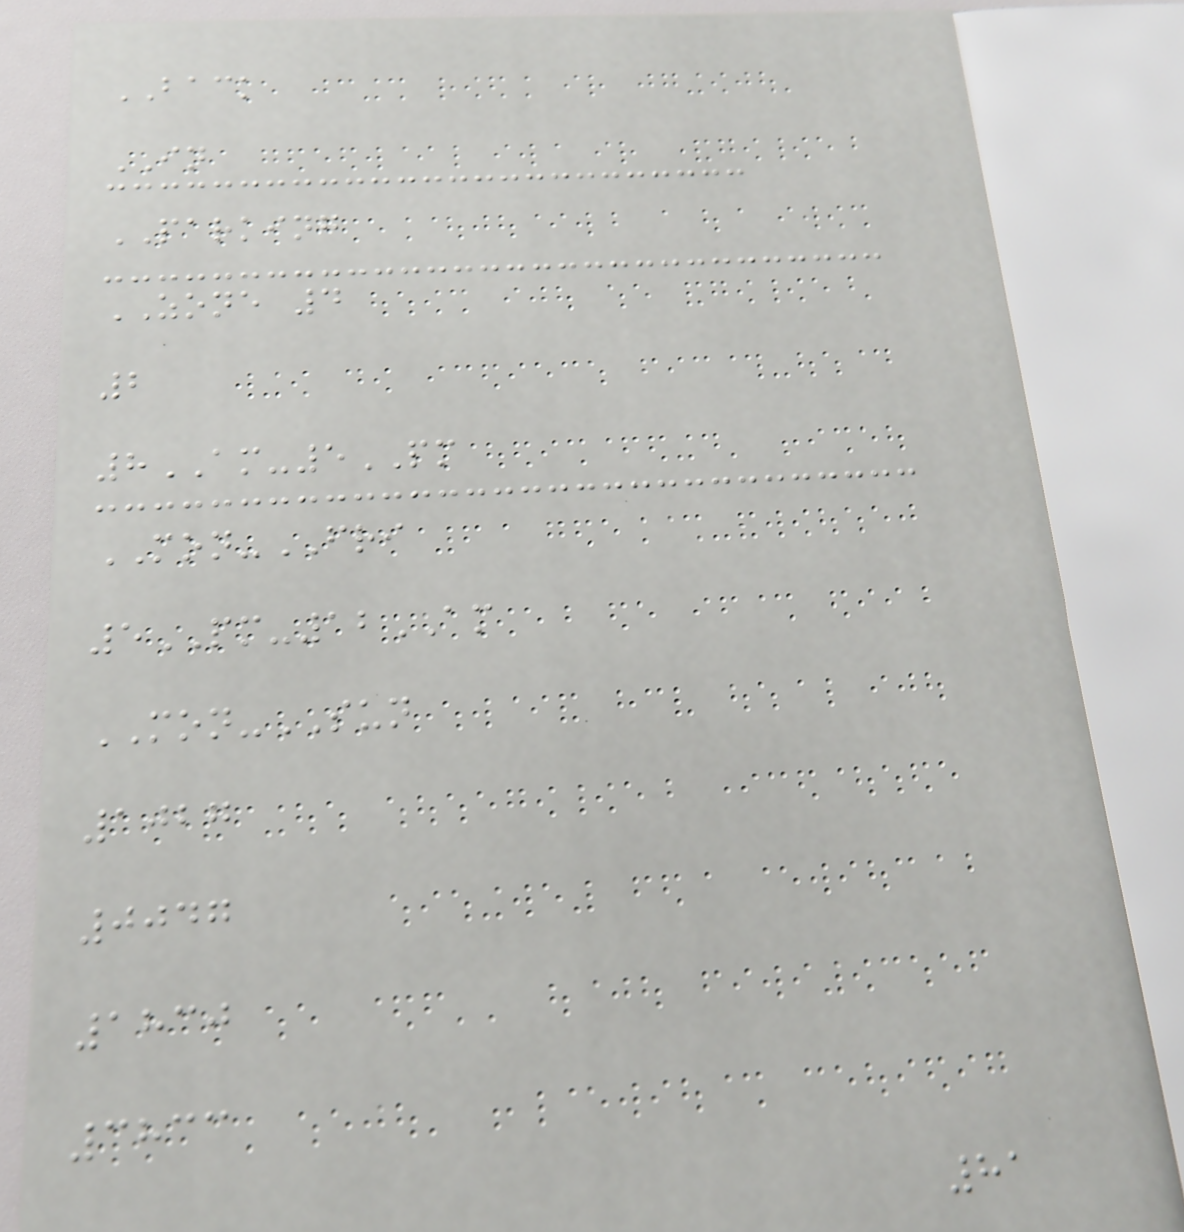BACK
IN
PARKING
ZONE 4
2
8AM-5PM
MON-FRI
5PM-12AM
MON-SUN
1027
0047
1830
3833
81
